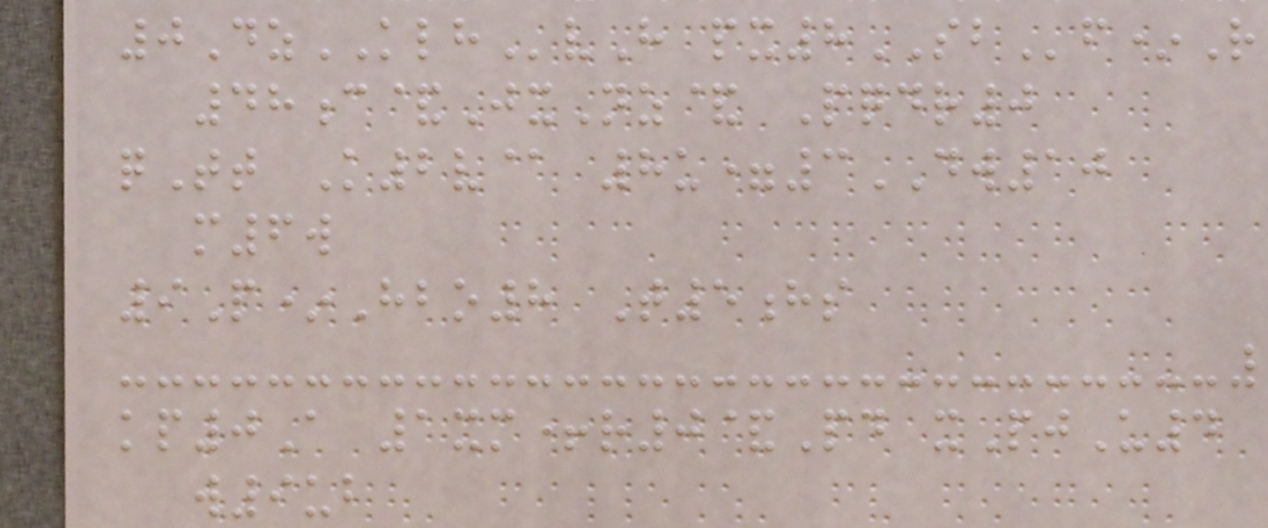0DzKLHvH px8SBf*R
48c&JxNz& Pqdr0
qTt K2v@ 8u=3DW10
m6w
9P*Hbo8 T5hs
kp0A 1xm+r0&Pd xPjU4
w9ub
